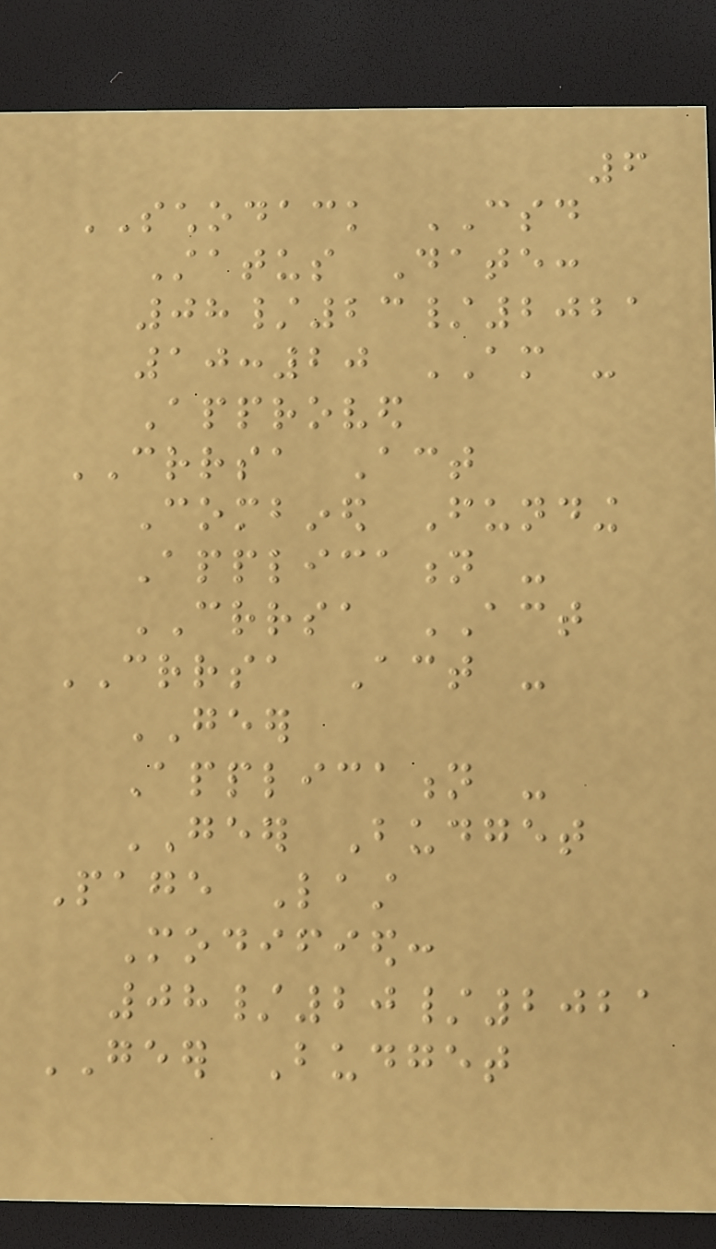6
SCHODACK CSD
Status Date:
08/23/2021
10:20 AM -
Approved
CRRSA Act
Combined Funding
Application -
CRRSA ACT
CRRSA Act -
GEER
Application -
GEER Budget
Page Last
Modified:
08/20/2021
GEER Budget
